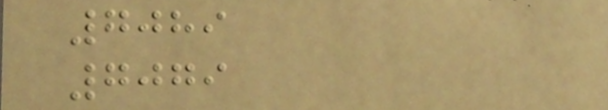7089
7079
